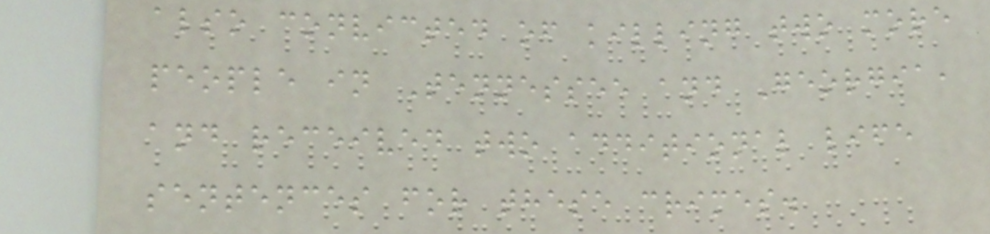also convicted of killing two more
people in Tennessee and Georgia,
and received two additional life
sentences for these crimes.
